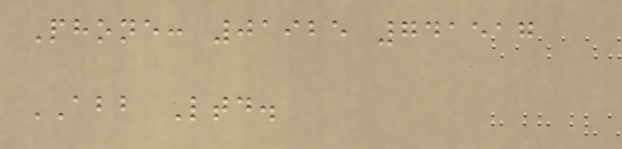Phone: 01925 741517
ABB Ltd.
